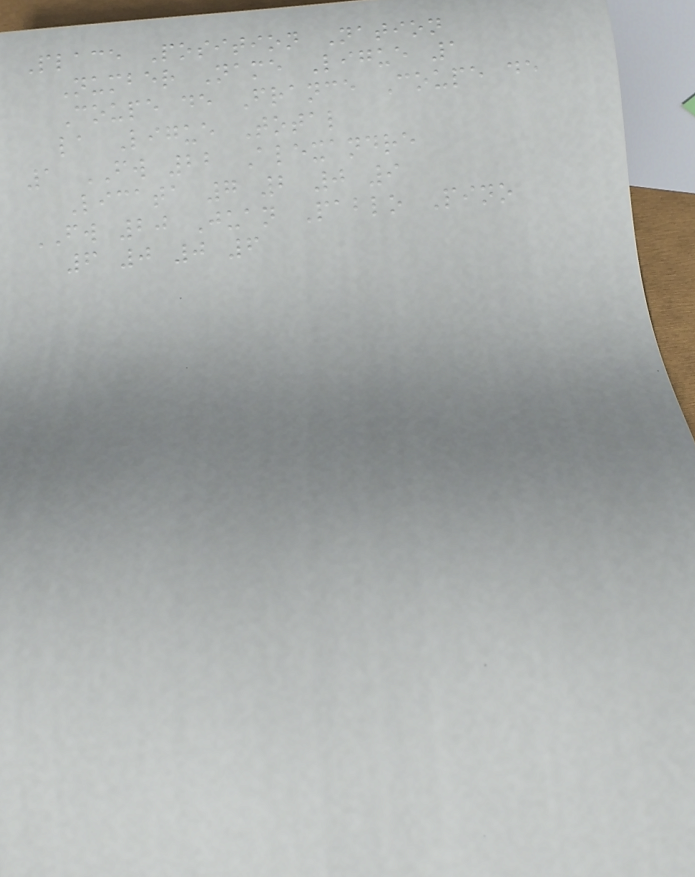Place Position Nation
Number Name Ligue 1
Coupe de France Coupe de
la Ligue Total
1 FW 22 Alexandre
Licata 7 2 0 9
FW 20 Juan Pablo Pino
6 0 0 6
